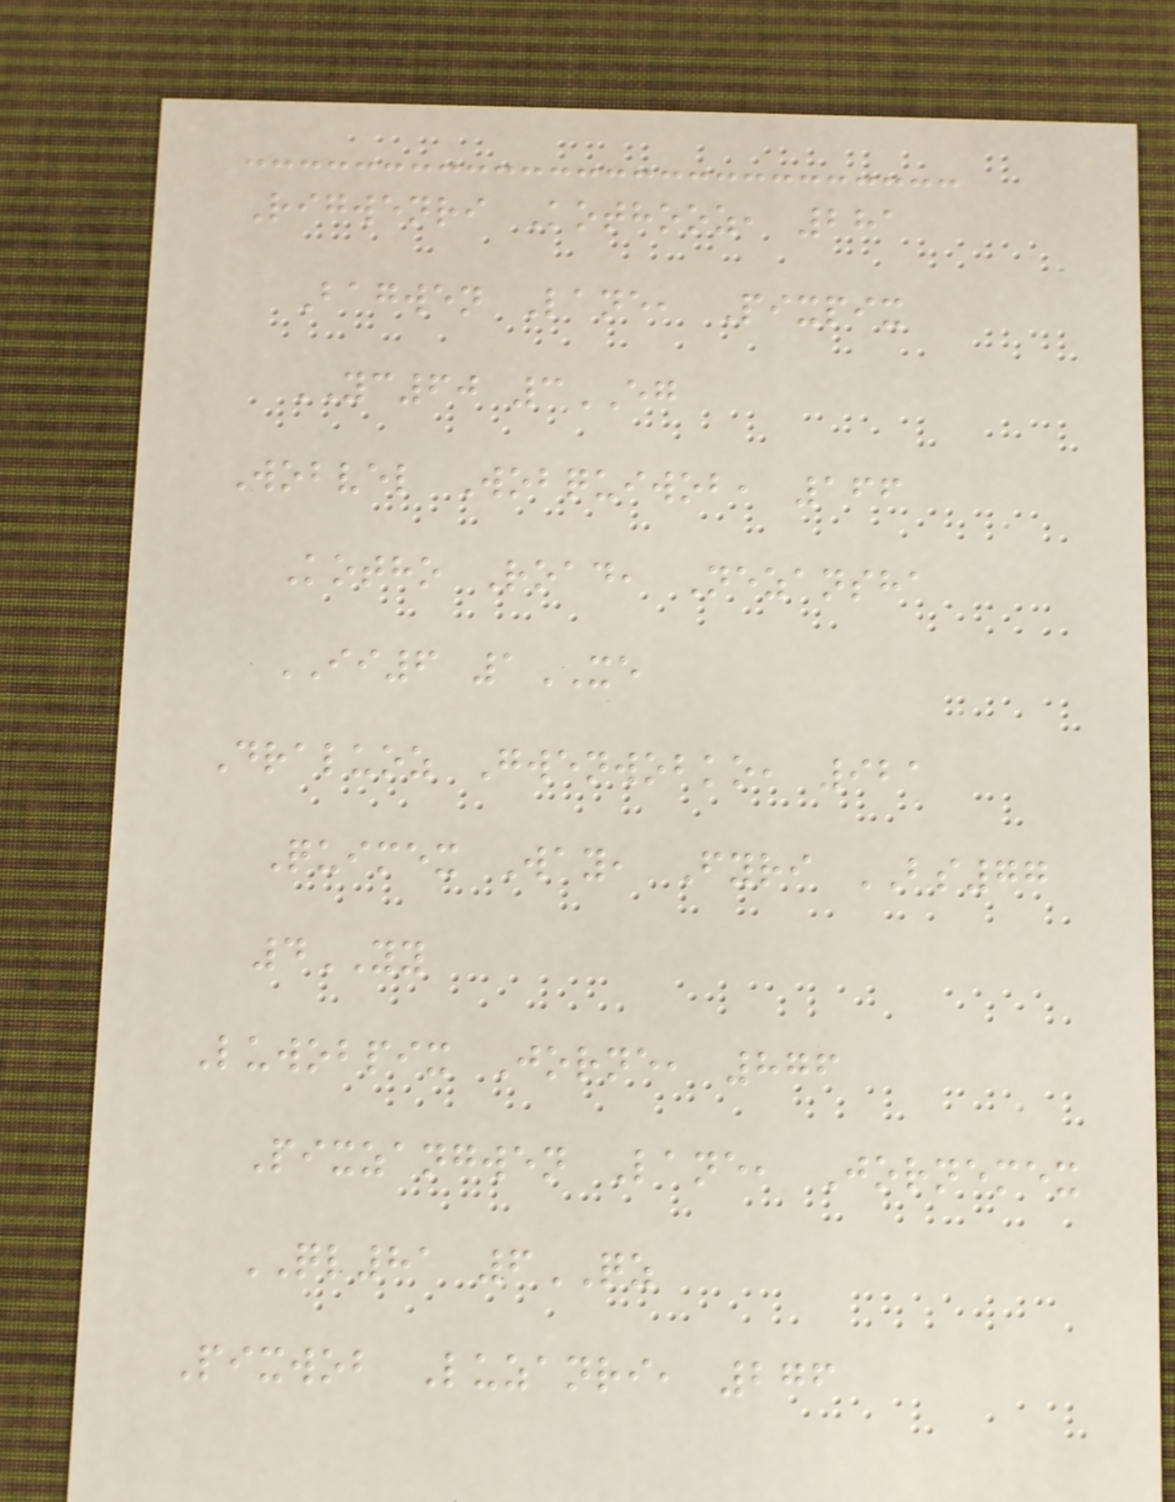Rigwenri Kothooz, 281
Bagwen Lane, Pixpix
YC60 3EG
Wobvel Wobquiwob, 166
Kotho Road, Nezansha
II6 1XE
Draluoz Gwenwobko, 921
Quimex Way, Fyri BS77
4YY
Luwobpix Jorne, 876
Pixzangwen Lane, Jornemex
QL81 6QZ
Pixwob Luzanri, 276
